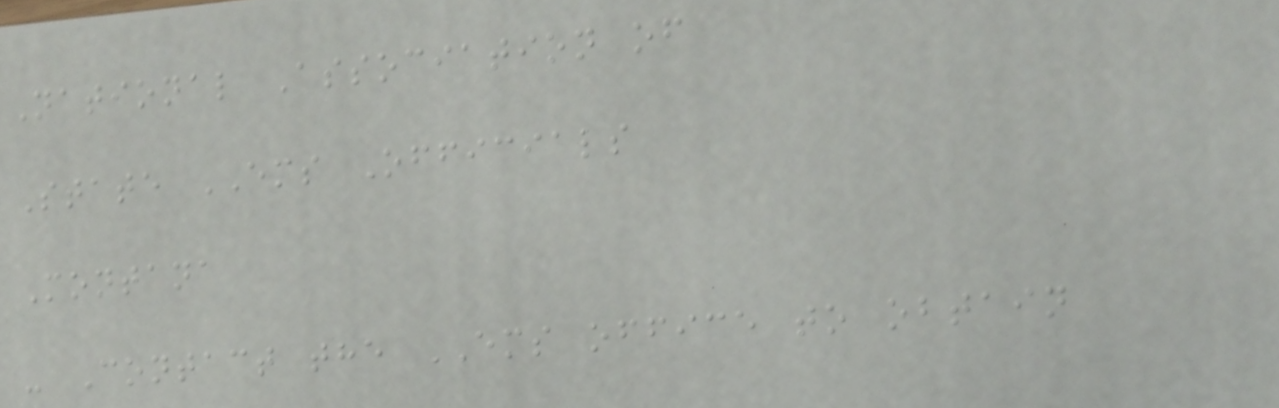National Association of
State EMS Officials
Montana
- Contact the EMS office to obtain
